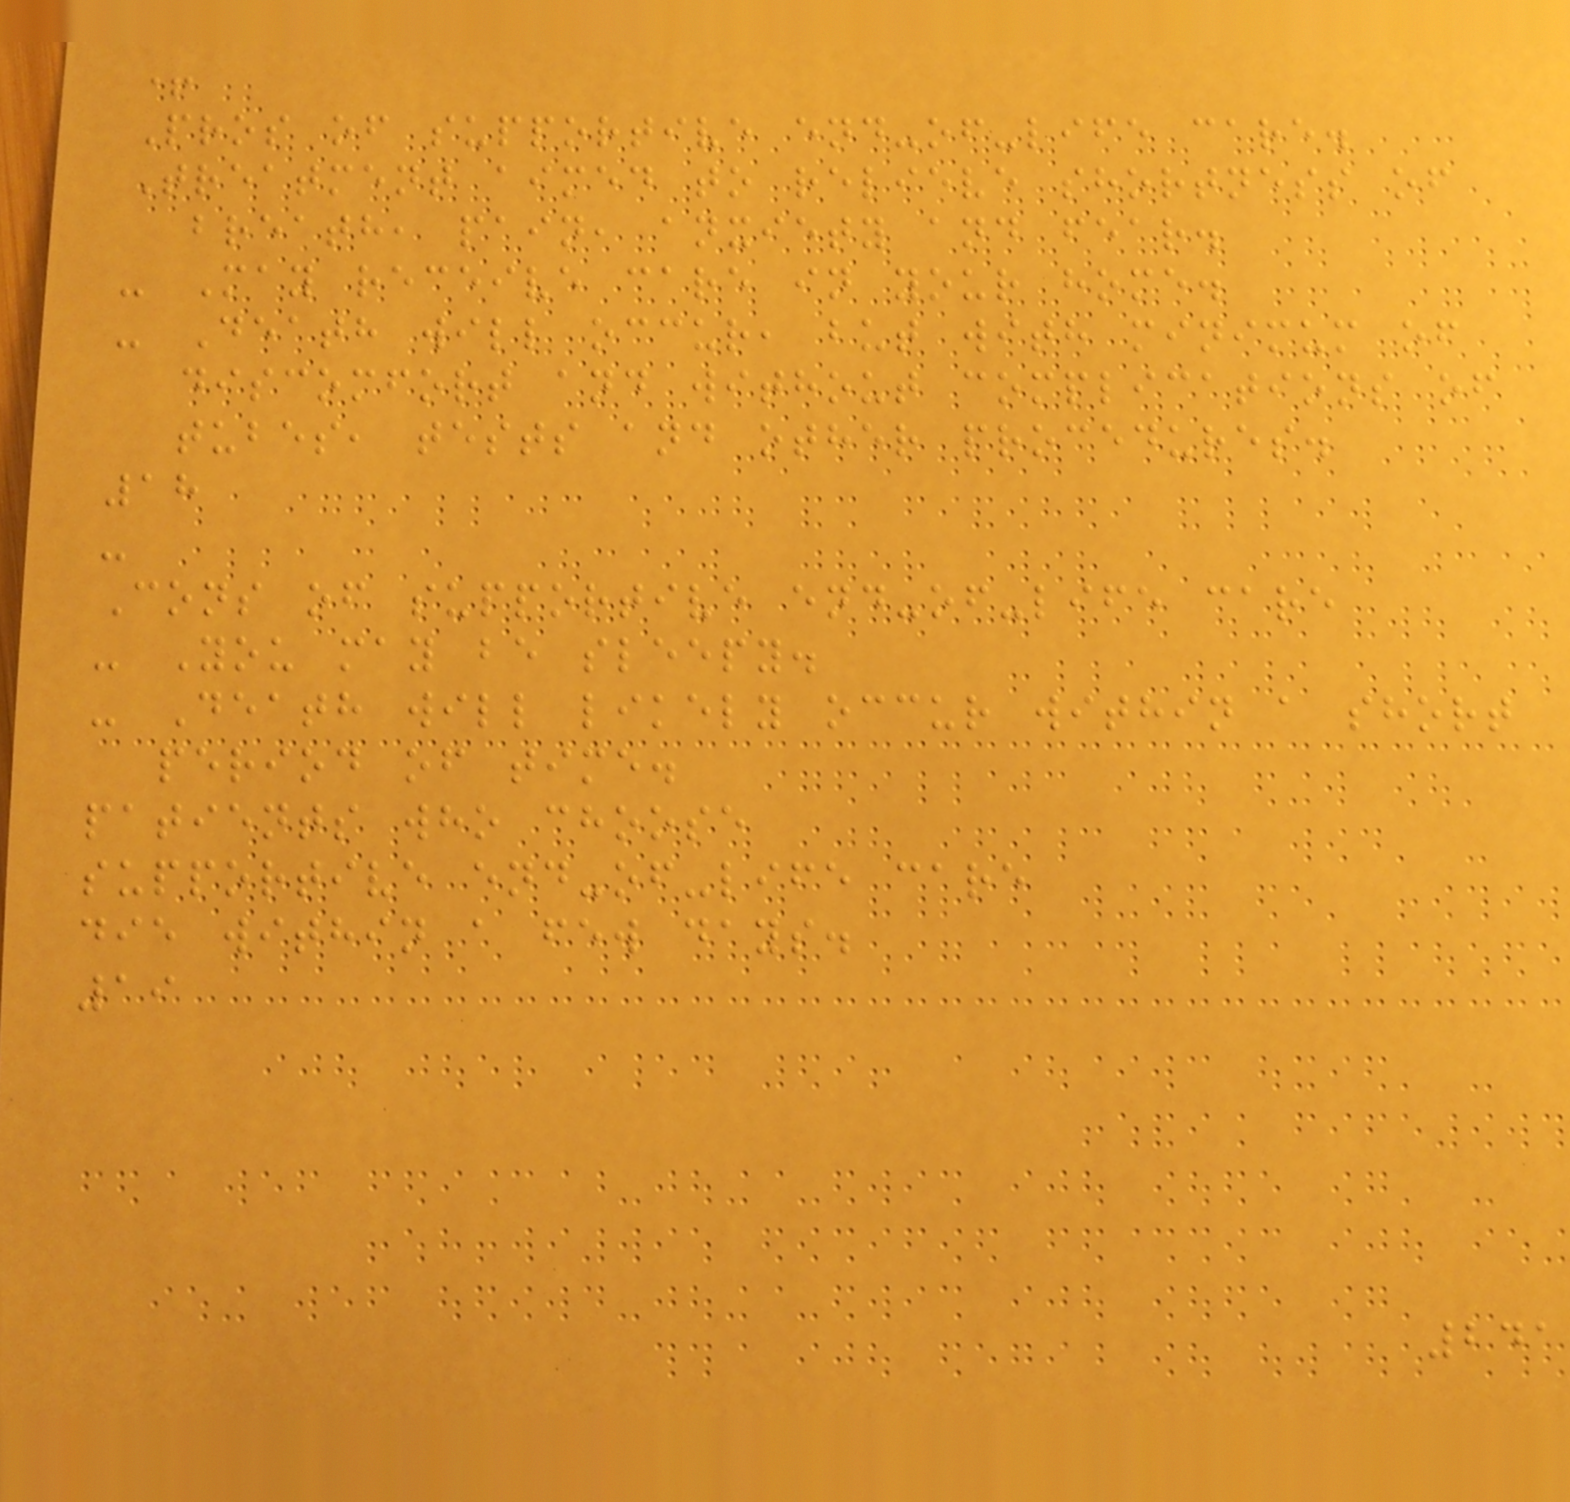+
Pros of supportive end-of-life care.
Treatment aimed to relieve shortness of
breath, pain, anxiety and fear.
- May receive care in your home.
- Death will occur, but with minimum of
discomfort and without complications of
tubes, tests and other procedures.
18
-
Cons of supportive end-of-life care
- You may be sleepy.
- Death will likely occur within a short
period of time.
patients who choose
supportive end-of-life care
die within a few days.
19
241
